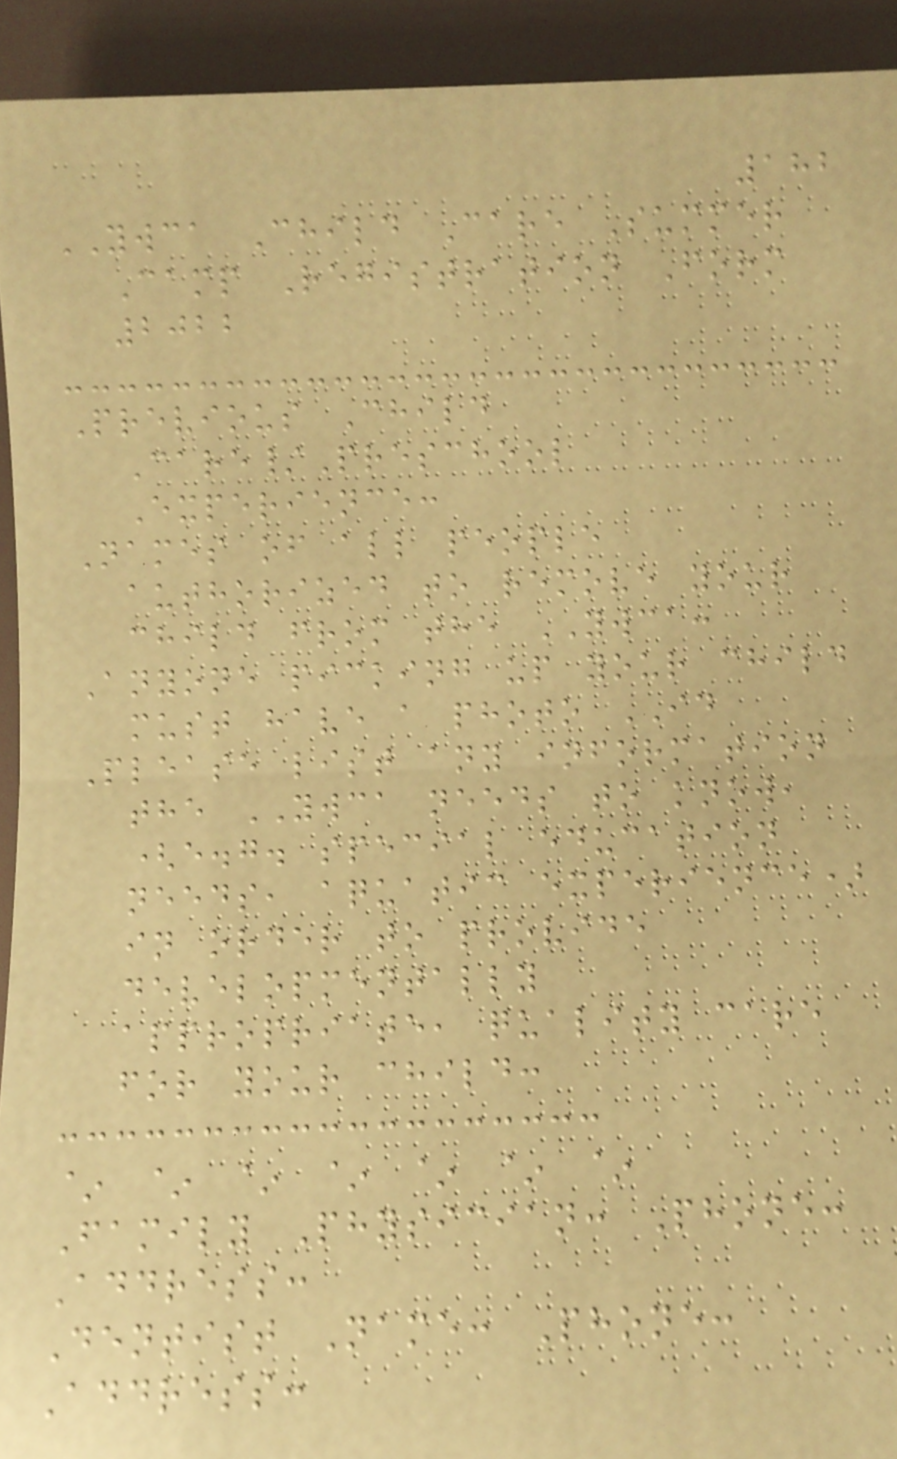182
YWCA Child Care Summer
Camp Registration Form
2022
Previous Child
Care/Preschool
Experience:
Names of all people
authorized to remove your
child from the YWCA:
Anyone picking up your child
must have a photo ID
Please list any information
the YWCA needs to know,
(e.g. special education
needs, aquatic experience)
in order to provide
developmentally
appropriate, quality care
for your child:
~ ~ ~ ~ ~ ~ ~
Family Physician: Phone:
Address:
Dentist Name: Phone:
Address:
